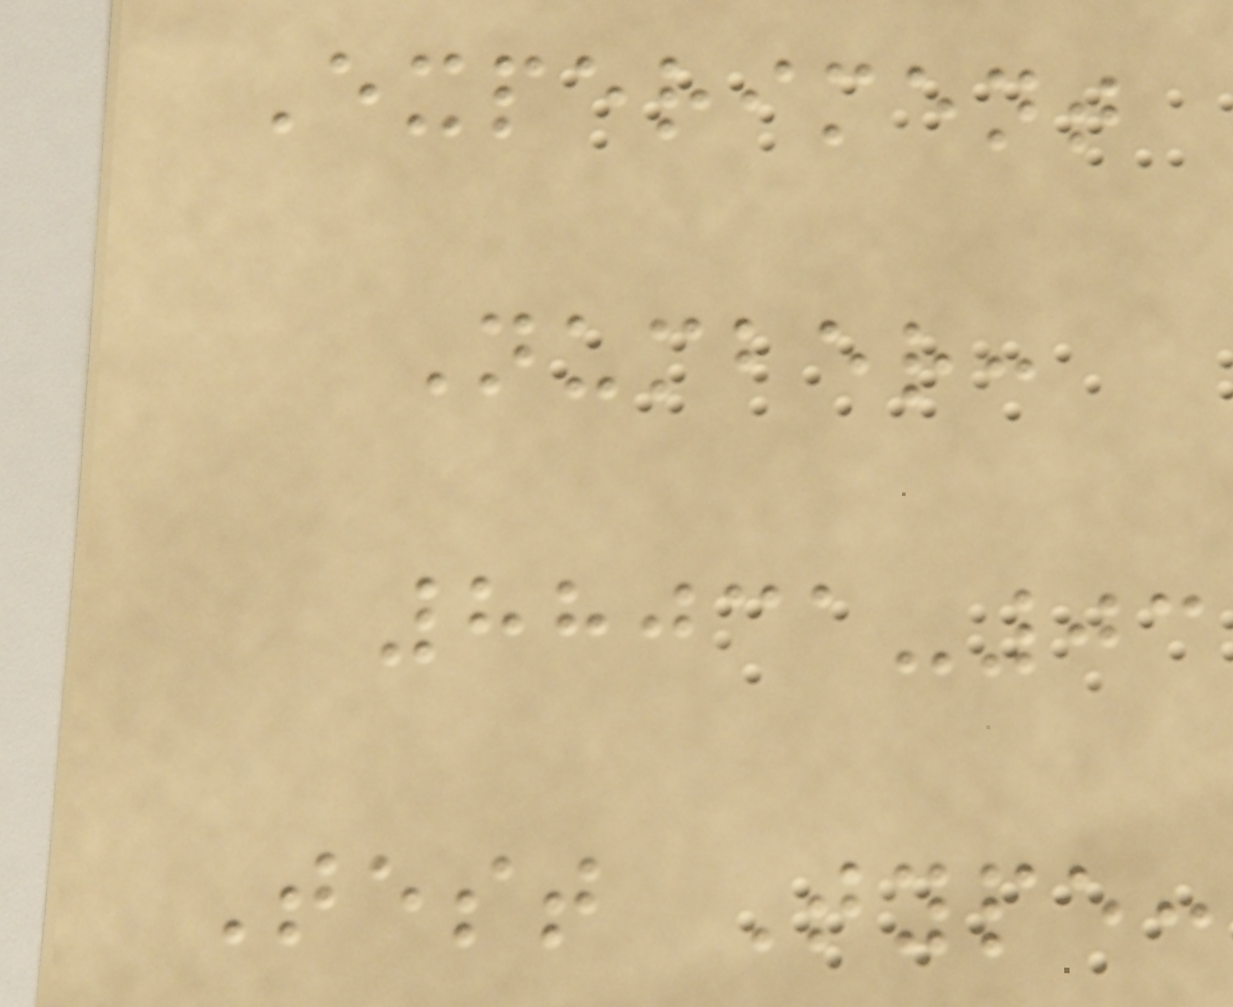Experiment
Number:
88031-03
Test Type:
